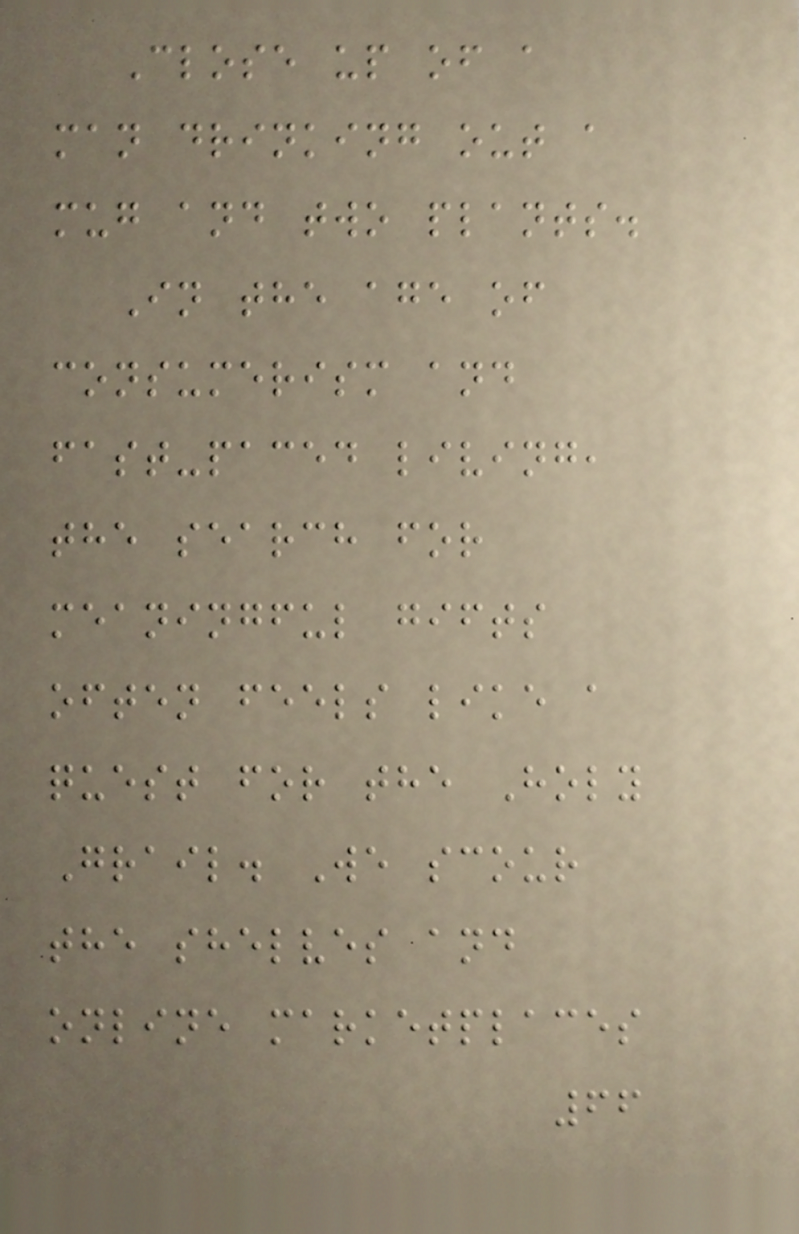Close up of a
man drinking out a
mug and two plants.
In the age of
consumerism and
fast-paced living,
the search for
meaningful gifts
often feels like a
quest for the Holy
Grail. We scour
the shelves and
online marketplaces
66
